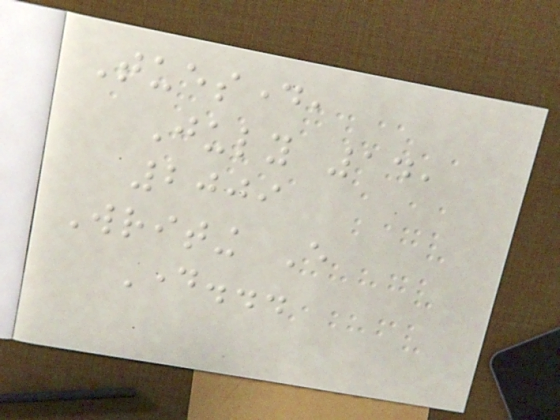Tuesday,
July 14,
2009
Writing Every
Day...
